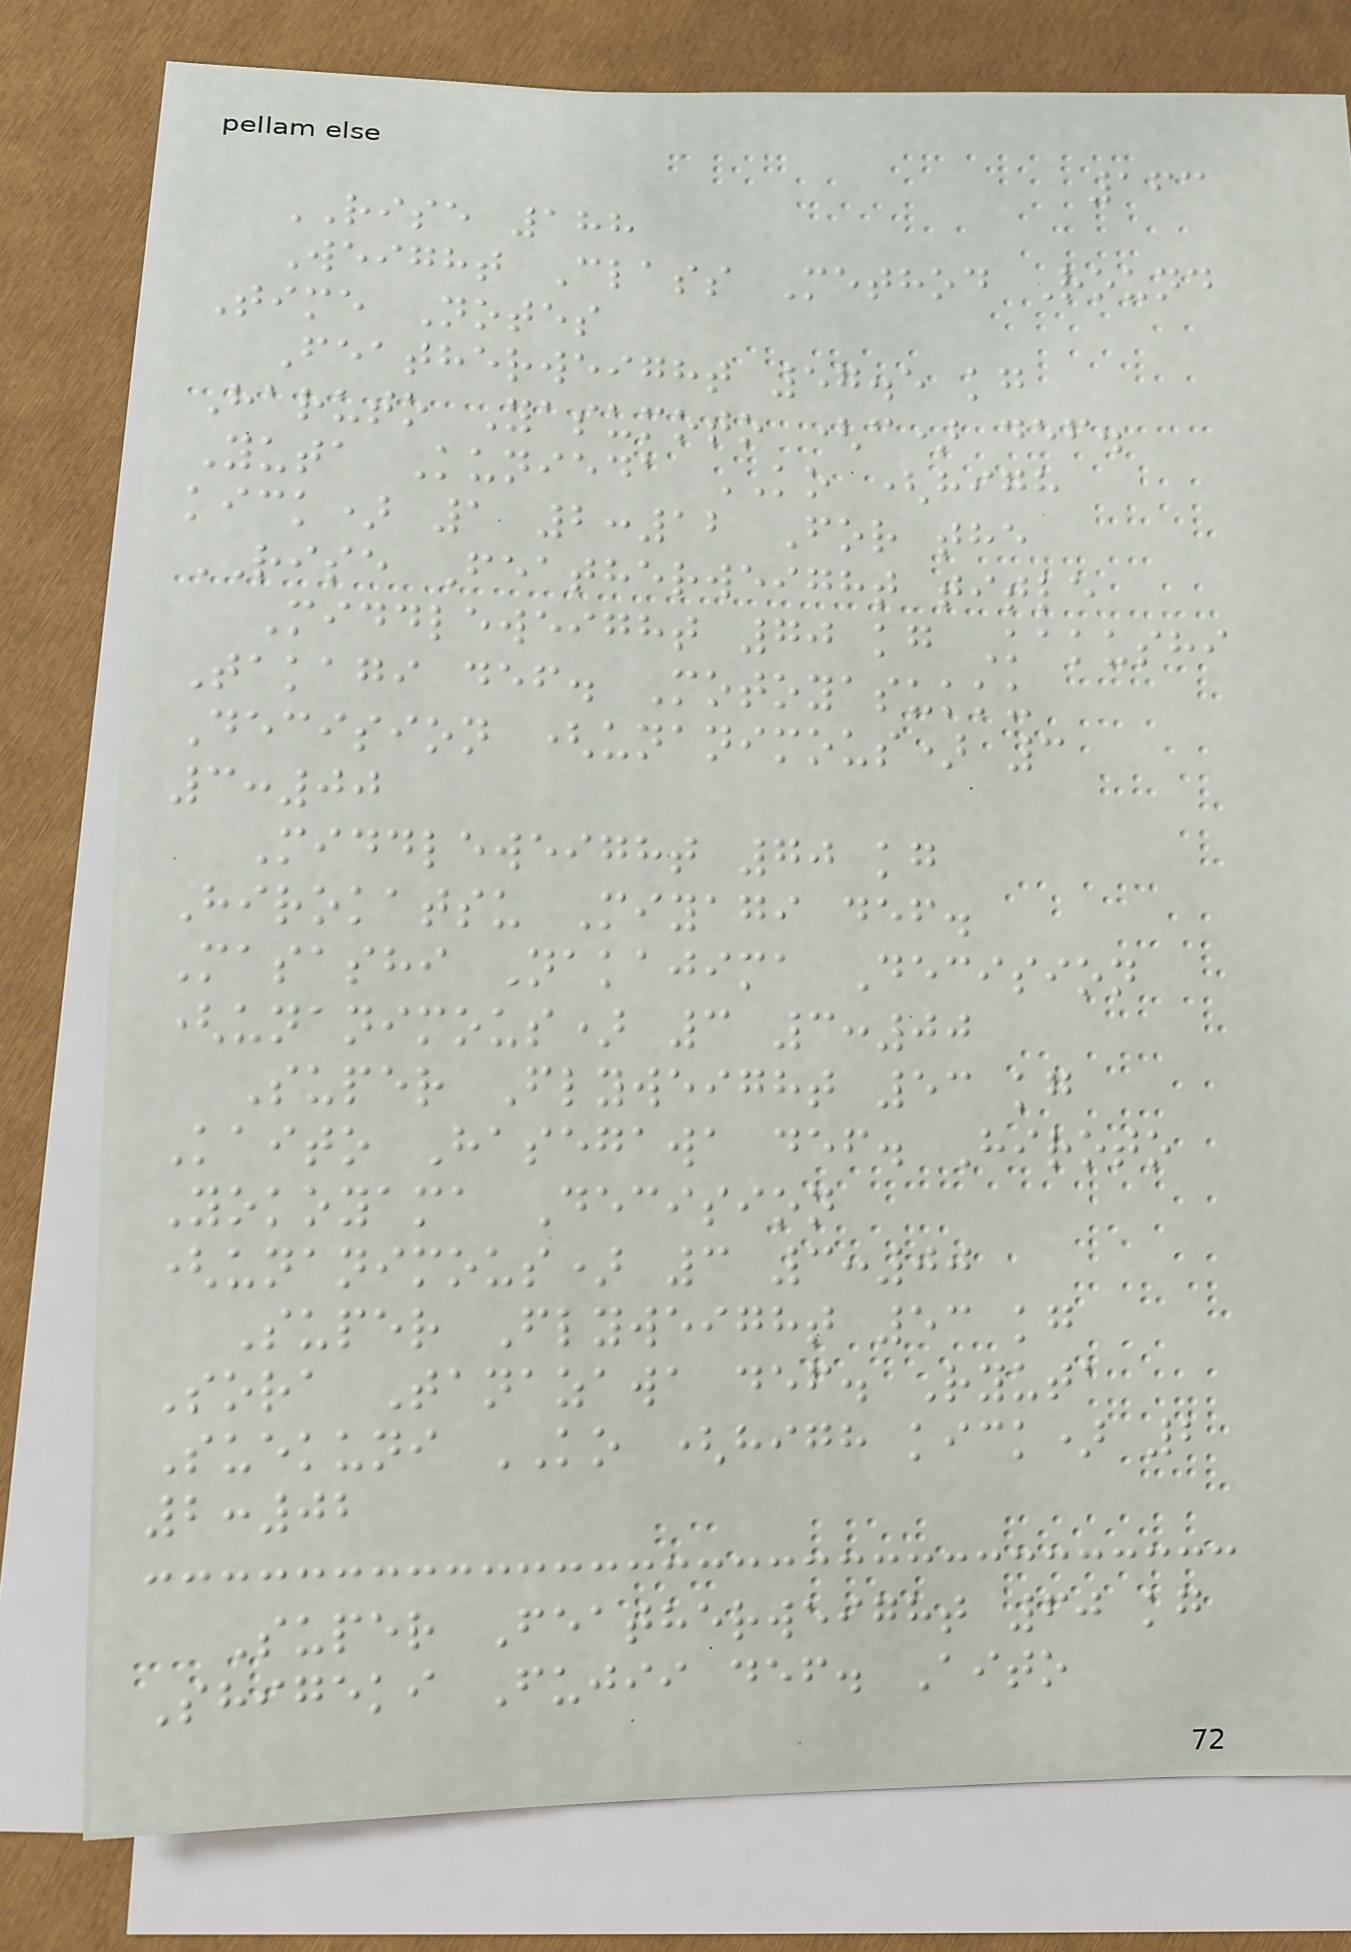163
RISE 188
Weight Class Method Round
Time Notes
Featherweight 57.5 kg
Haruto Yasumoto (c) def.
Yuta Kunieda KO (high
kick) 1 2:12 For the
RISE Featherweight title
Middleweight 70 kg Kakushi
Takagi def. Motoyasukku
Decision (unanimous) 3
3:00
Middleweight 70 kg
Hirokatsu Miyagi def.
Masashi Nakajima Decision
(unanimous) 3 3:00
Super Flyweight 53 kg
Kaito Hasegawa def. Hiroto
Yokoyama Decision
(unanimous) 3 3:00
Super Flyweight 53 kg
Sora Tanazawa def. Ryuta
Suekuni KO (high kick) 2
2:02
Super Featherweight 60 kg
Shigeki Fujii def. Aito
